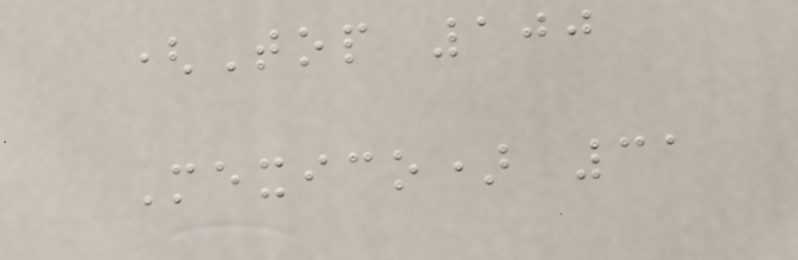(Top 100
Mexico) 31
